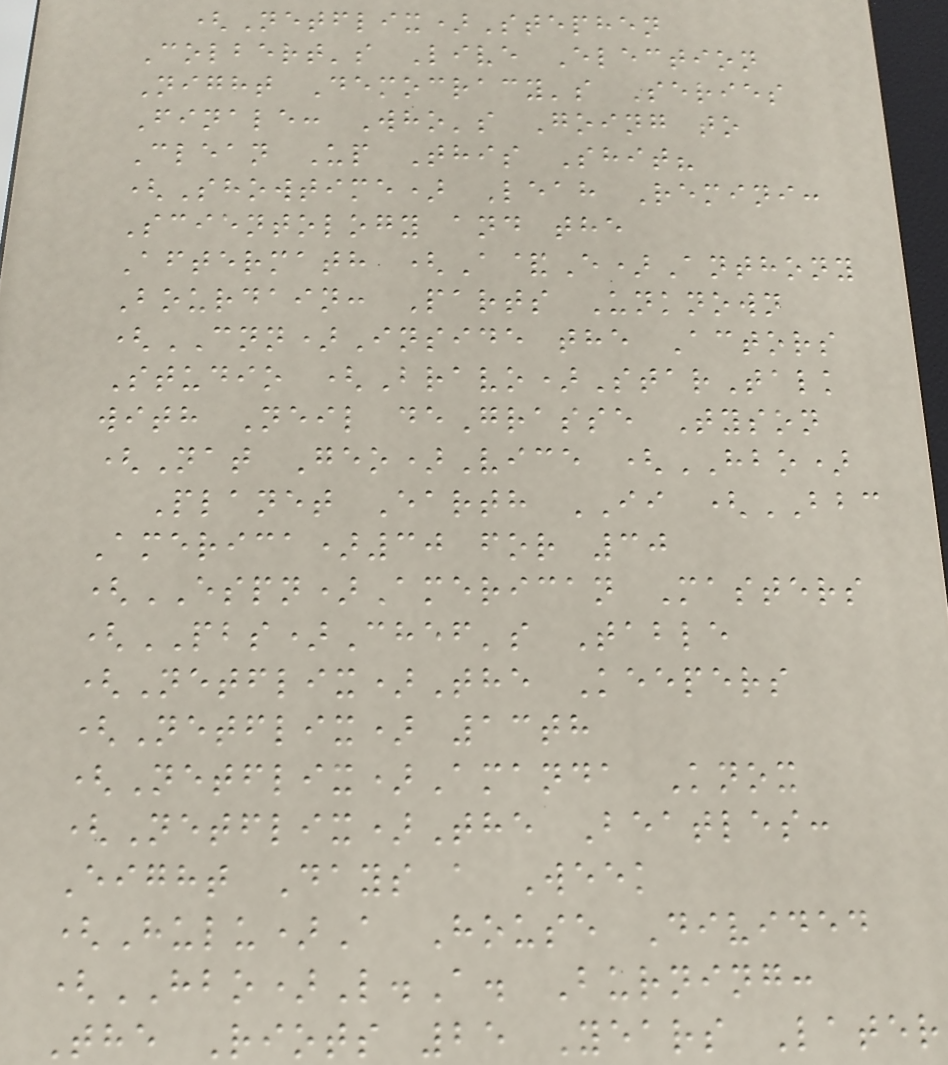(Netflix)Stephen
Colbert's Live Election
Night Democracy's Series
Finale: Who's Going to
Clean Up This Shit?
(Showtime) Leah Remini:
Scientology and the
Aftermath (A&E)Anthony
Bourdain: Parts Unknown
(CNN)Inside the Actors
Studio (Bravo)StarTalk
with Neil deGrasse Tyson
(Nat Geo)Vice (HBO)
Planet Earth II (BBC
America)30 for 30
(ESPN)American Masters
(PBS)Chef's Table
(Netflix)The Keepers
(Netflix) 13th
(Netflix)Amanda Knox
(Netflix)The Beatles:
Eight Days a Week
(Hulu)A House Divided
(HBO)L.A. Burning:
The Riots 25 Years Later
